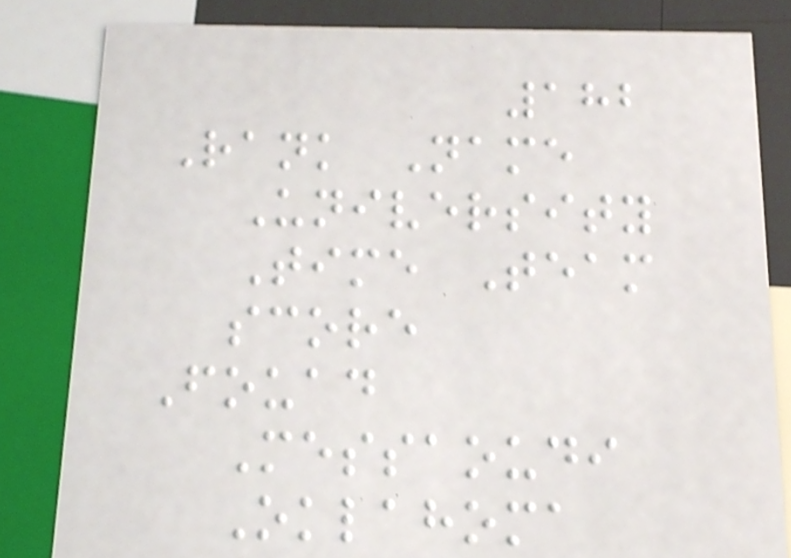182
Rank Name
University
Time Team
score
Fouad
Messaoudi
Oklahoma
